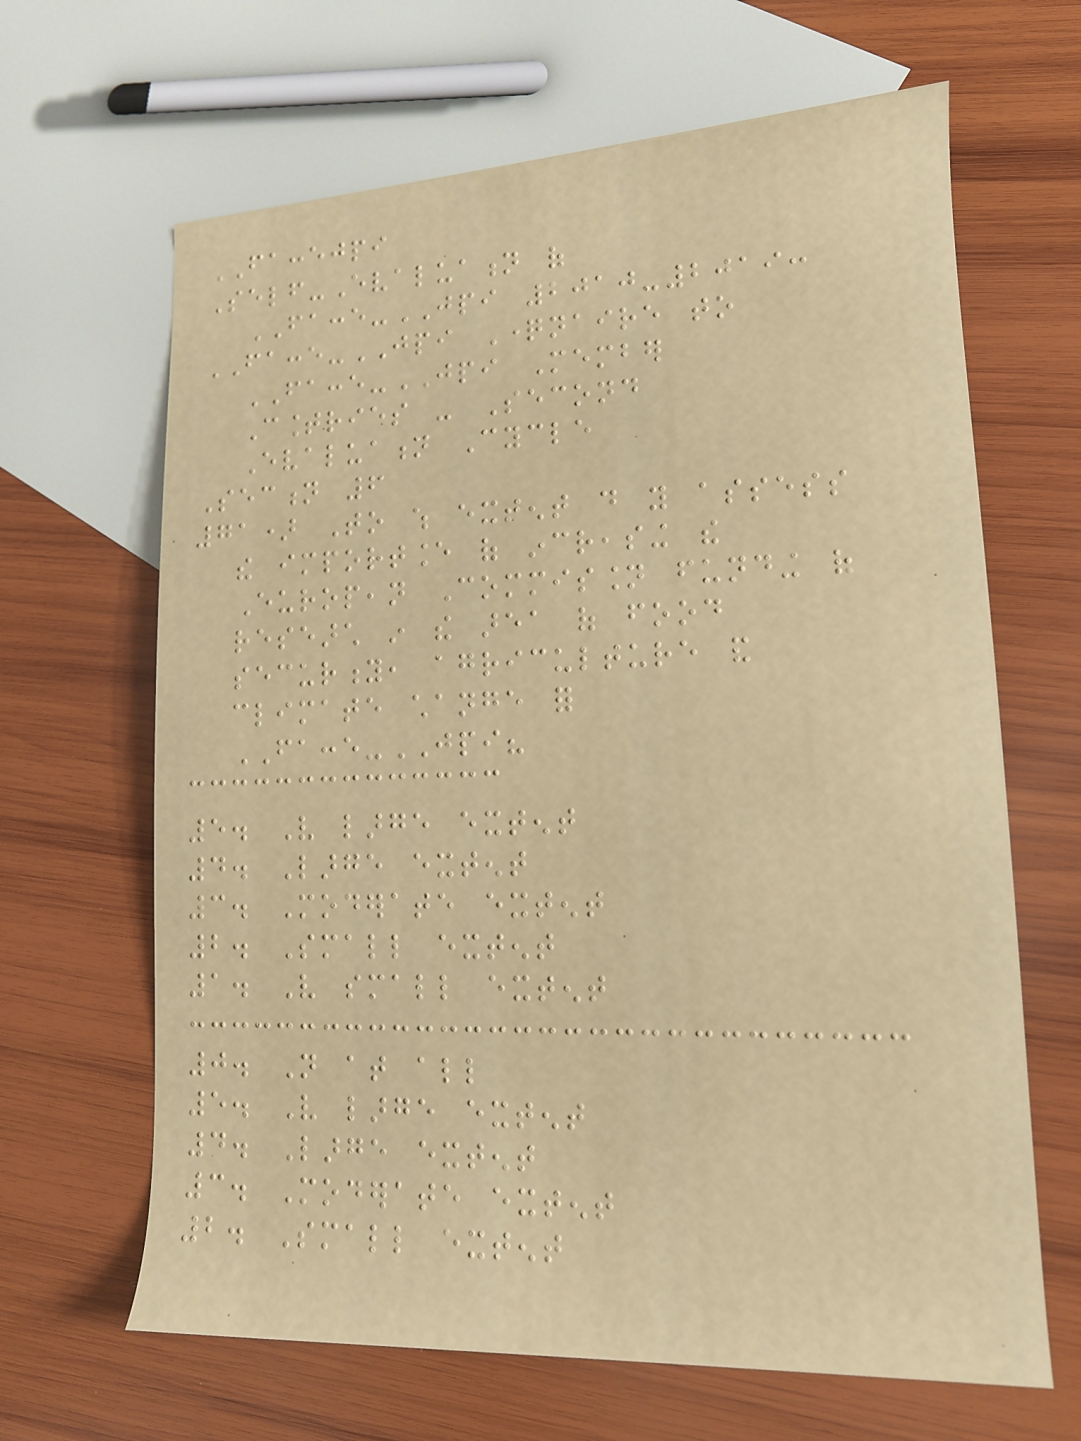FACCEJPI
Self-Evaluation of
FACCE-JPI 2010-2019:
FACCE-JPI Questionnaire to
FACCE-JPI Member
Countries - Second
Evaluation Cycle
Section 6
71) To which extent do you assess
the importance of increasing the
European Commission funding of
research in the area of food
security, agriculture and
climate change for
FACCE-JPI?
5. Very large extent
4. Large extent
3. Moderate extent
2. Small extent
1. Very small extent
0. Not at all
5. Very large extent
4. Large extent
3. Moderate extent
2. Small extent
